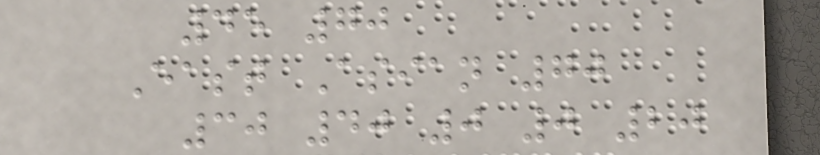45 70
East Asian 70
30 40 0 0 20
